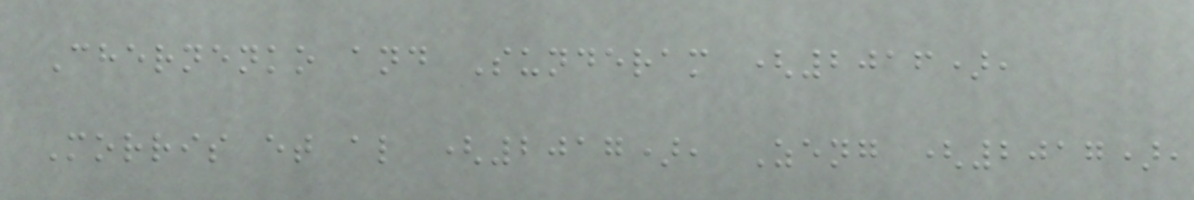Chernenko and Sunderam (2016),
Morris et al (2017), Zeng (2017),
